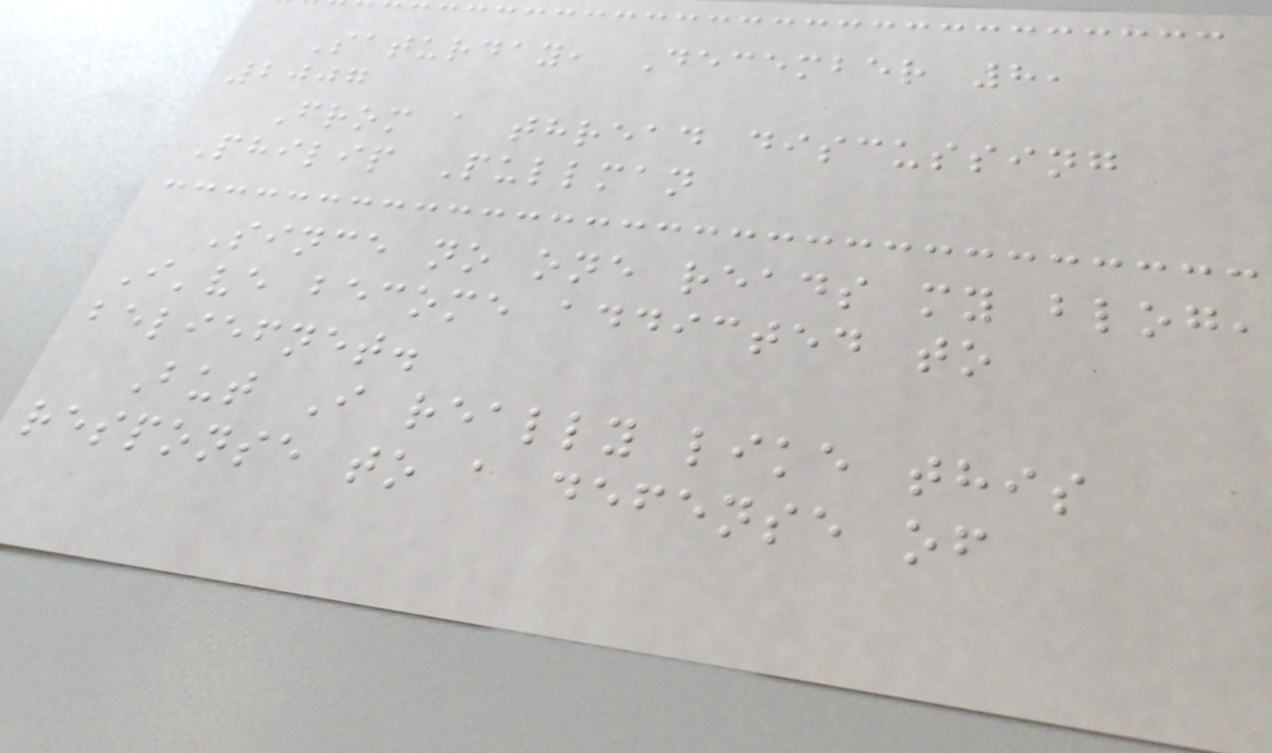Saturday, December 8,
2007
From a thread discussing
Philip Pullman
Since no one reads my blog,
I've become addicted to
beliefnet.
But I really like this
response to a defense of
